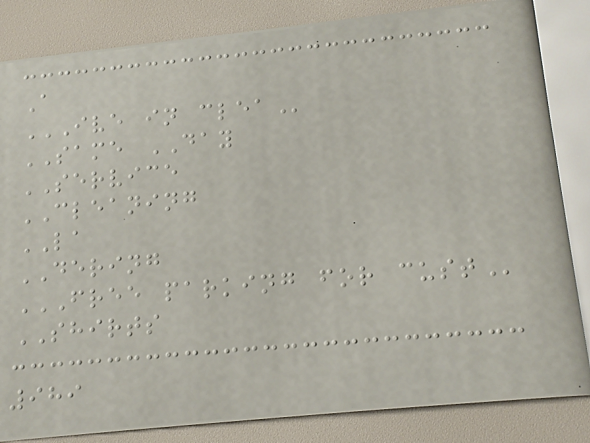A
IVE IN CLEA
SAME DAY
SERVICE
CLEANING
LA
DERING
FREE PARKING FOR CUST
SHIRTS
989
